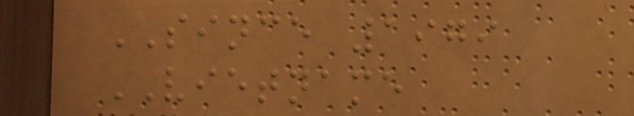SINCE 1979
VIETNAME
